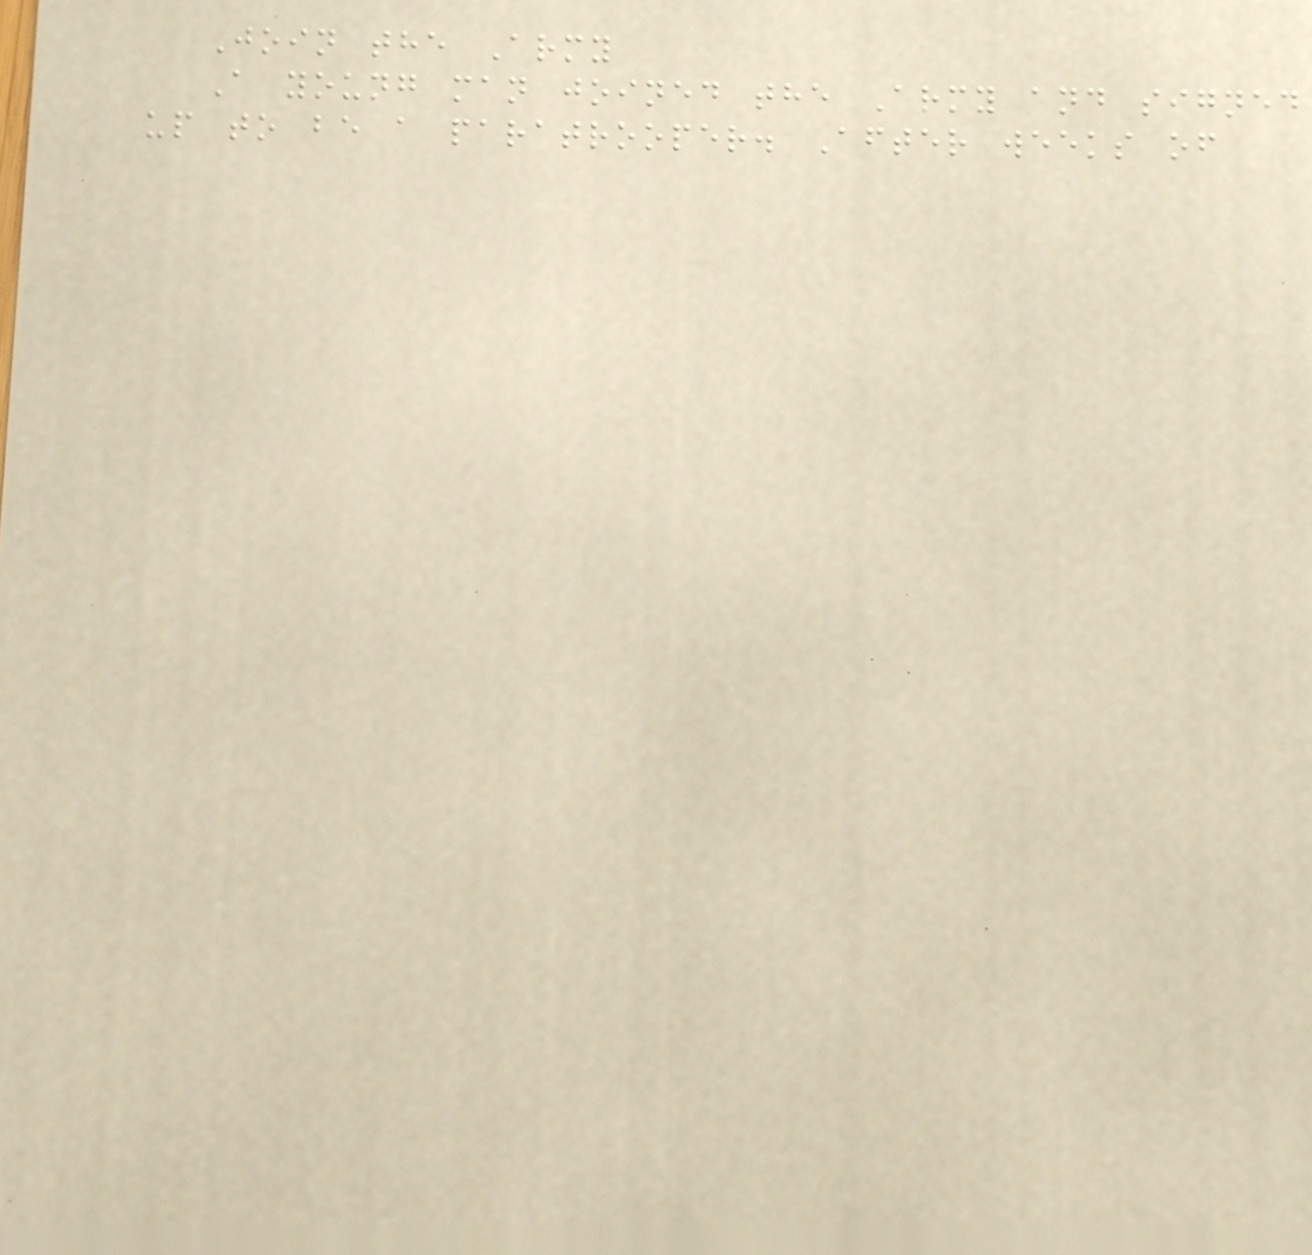Join the Army
A young man joined the Army and signed
up to be a paratrooper. After weeks of
